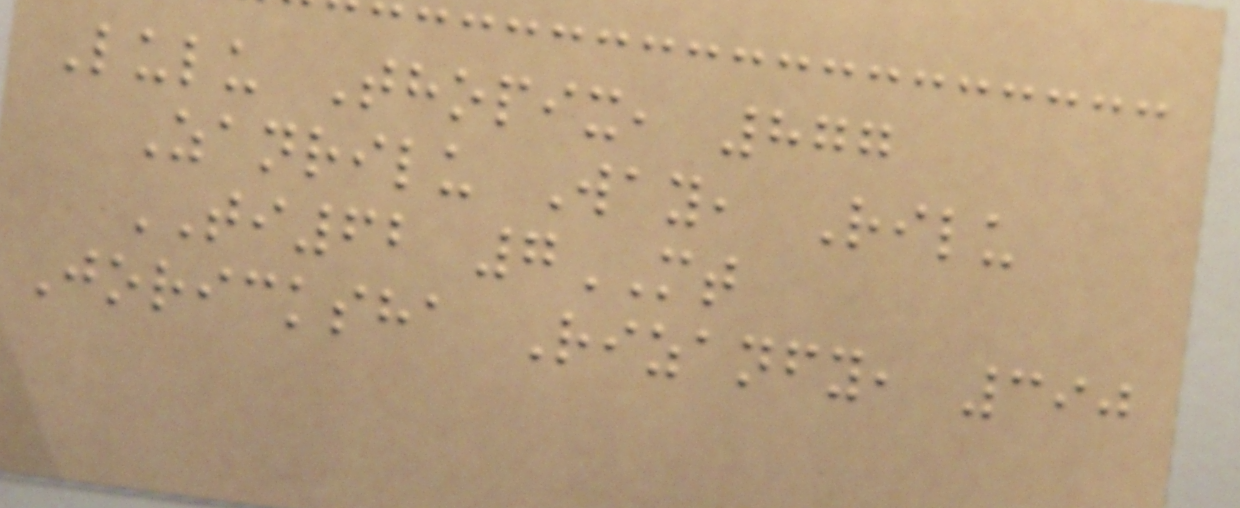Lulu Thopix, 877
Zanrilu Way, Rilu
TI62 7MT
Joricksha Rizanfy, 390
